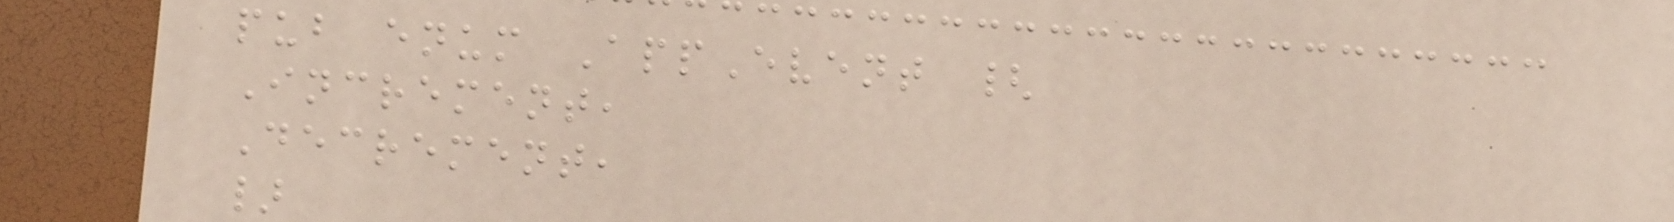pub enum AppEvent {
Increment,
Decrement,
}
